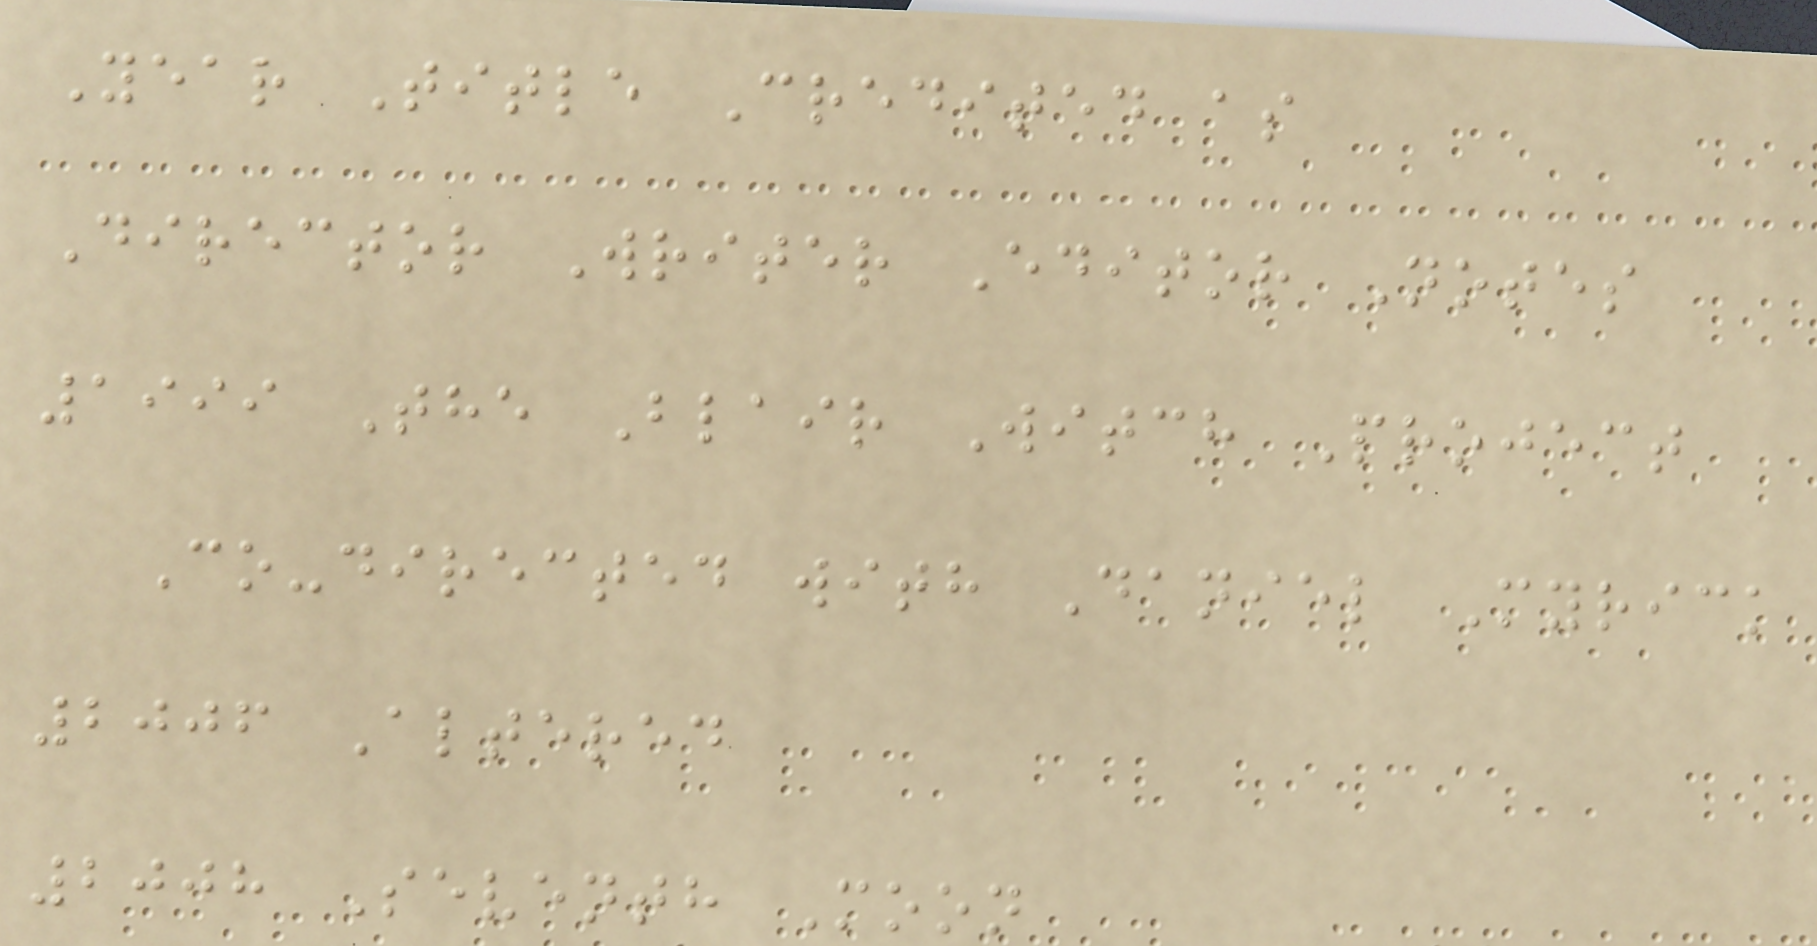Year Title Credited as
Director Writer Editor Notes
1999 The Blair Witch Project
Co-directed with Daniel Myrick
2006 Altered
2008 Seventh Moon
